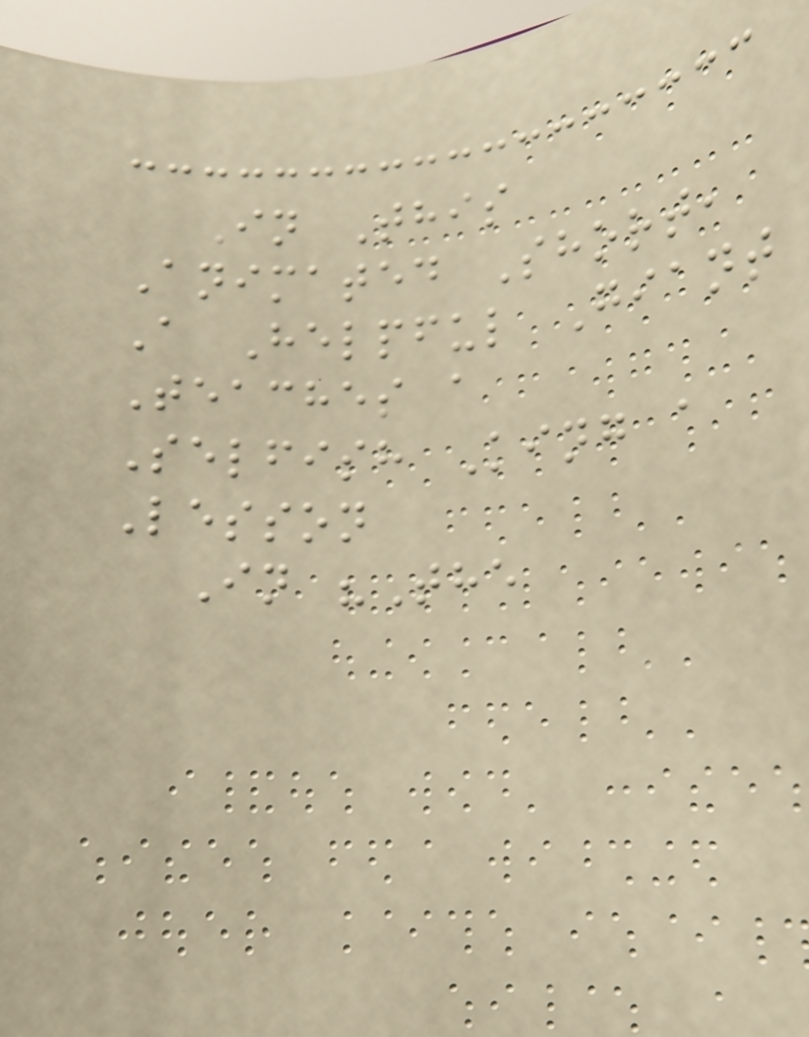In This
Animated Short,
A Helpful Giant
Teaches a
Selfish King a
Lesson
In "The
